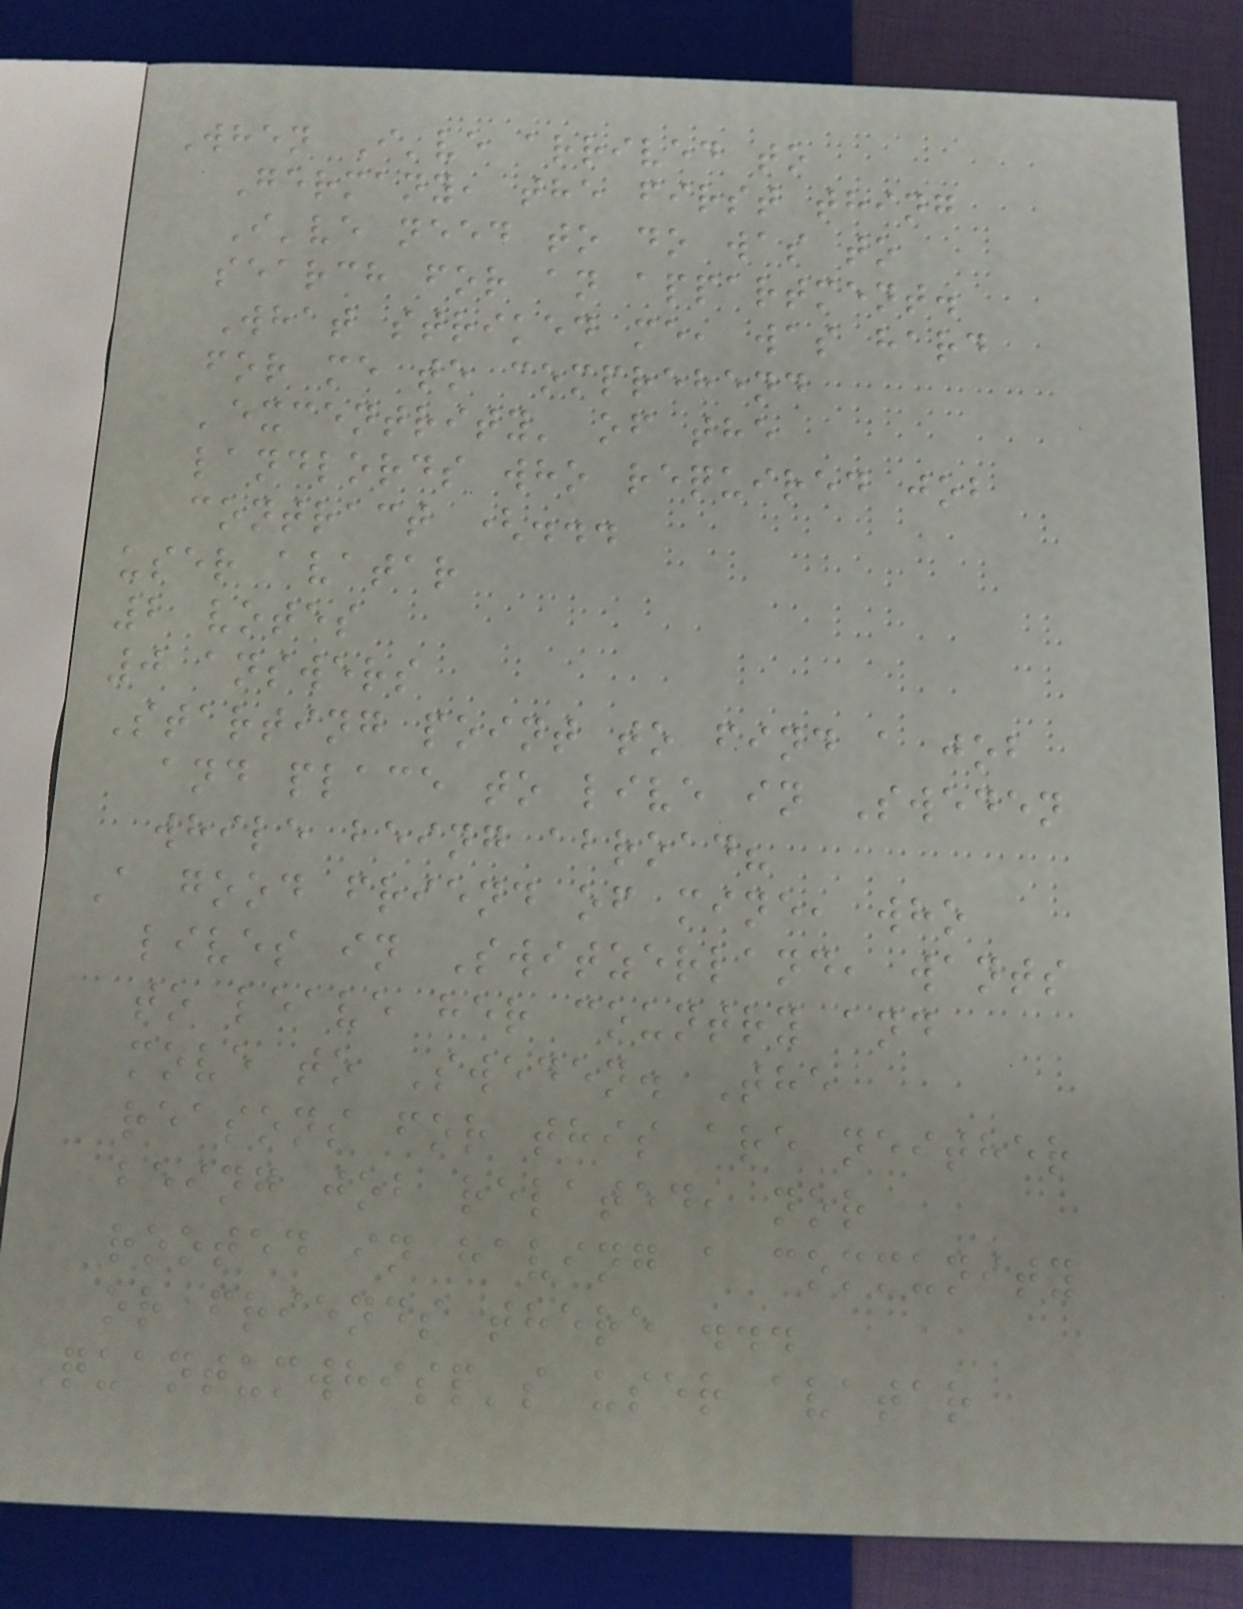When I've arrived to
Germany, the first thing
I've need to do was to
search for an appartment.
What striked me, was hard
for me to comprehend
'excentrity' of the
landlords who required job
contract (...
user avatar
2 votes
0 answers
Starting point to find a job
and place to live in Sweden
while being abroad?
A good friend of mine, who
lives in Switzerland, wants
to leave her country and
move to Sweden. The
reasons for this are neither
being job related, nor
rooted in having a community
or friends there ...
Quantumwhisp's user avatar
